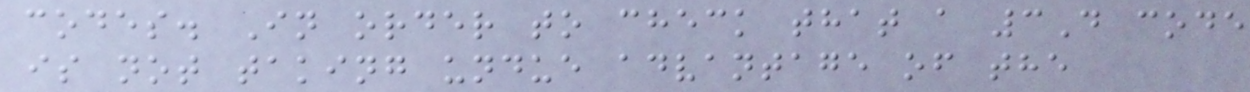codes. In order to check that a 3D code
is not taking undue advantage of the
